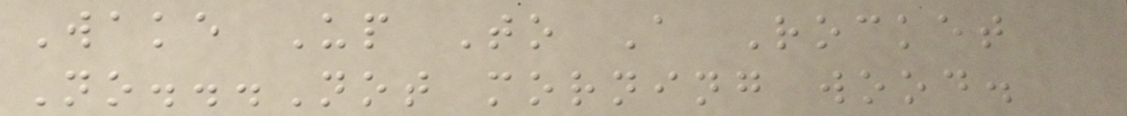Wake Up To A Rocket
No...Not morning wood.
